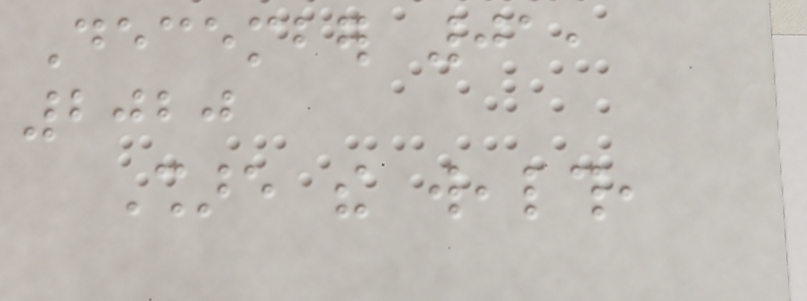December 01,
2020
Share the wealth,
